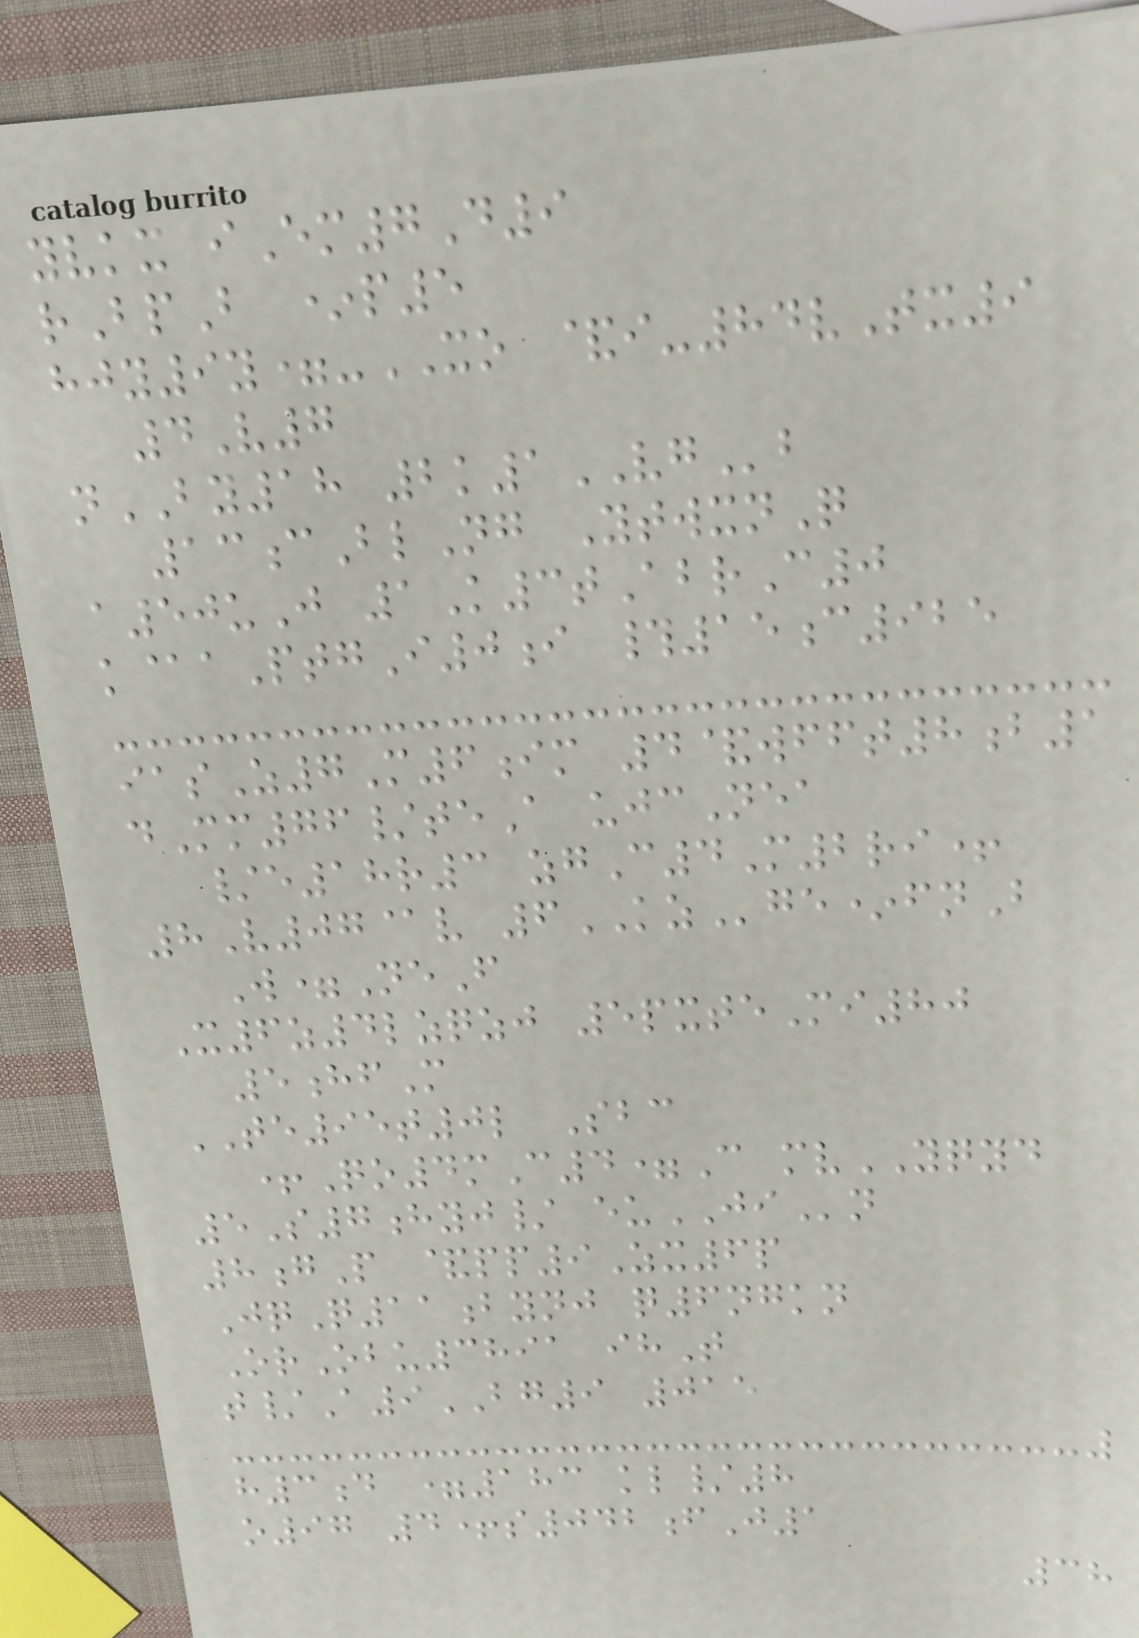yvkx iEm7D9
rBpB *p5
hjy9y=-XO &i-84vTx9
4V7
nBY18 2k1VGb
13cBlNg YtwxnQ
a50uJ 1K3tAbrC0
k@aPtgI0i #15c925
iasZ7M6im 4&wfft8b1
dMm76/teA ujcNea
/e18r3 zgC4M2ri+
8V07@v 6KZge*fnB
W=NeF
X6z4lzqzj 5pxteMi80
5hfM
TE95t0l Sbc
+Qo4mC4=C mvYQYD
5S7hyj/ euJIn
8gP &pp9Zx6p
JqQ11bynj q6ngkn
OrObu3891 ihT
t/A9BG9 015
h3d =183 kl/8
o97 4+s042fJ1
38
